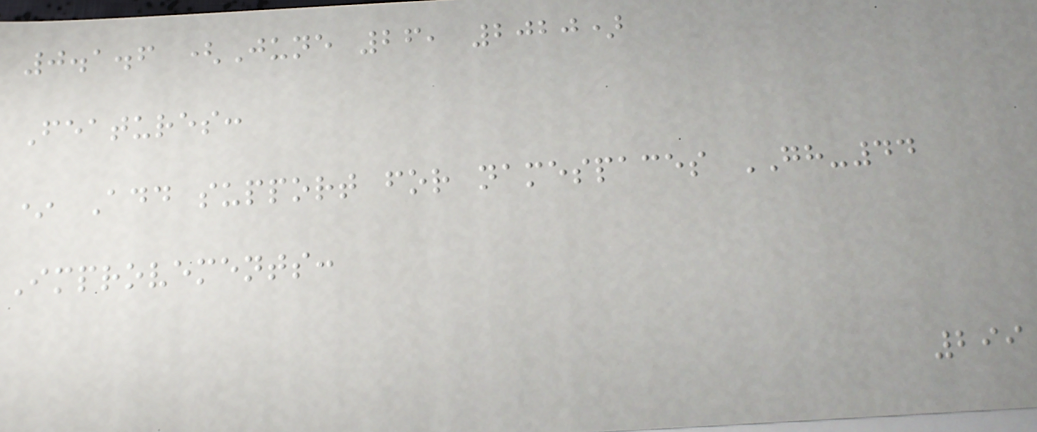0.1.6 (June 26, 2020)
Features:
* Add support for namespaces GH-44
Improvements:
299
